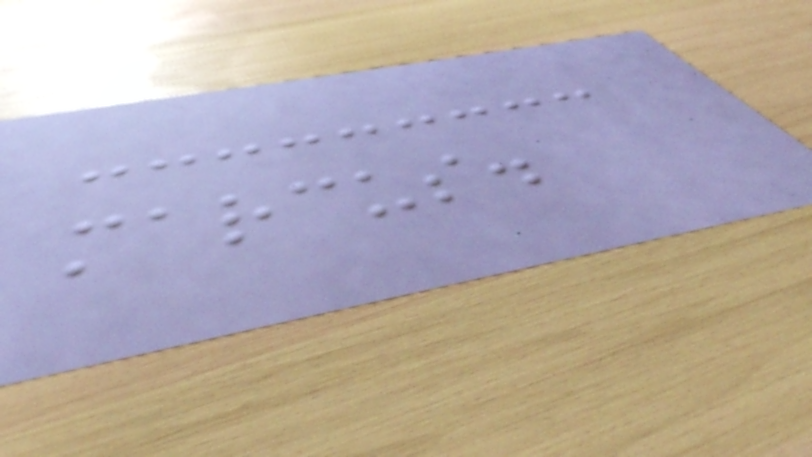marcus.
